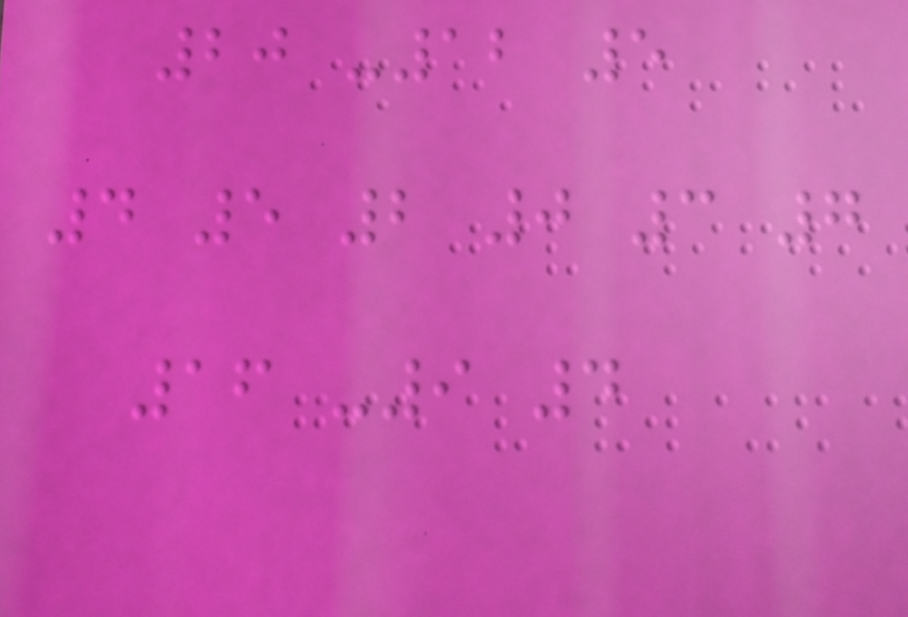20 -12 5
4 5 2 0 3 7
16 -9 4
